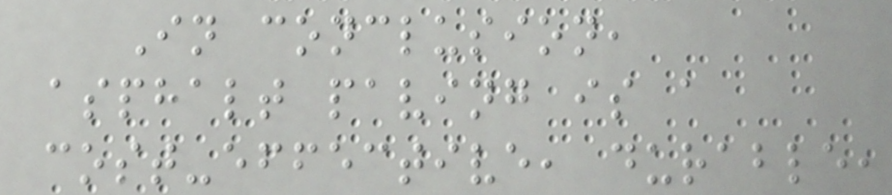In conclusion,
asphalt paving is a
cost-effective, durable,
